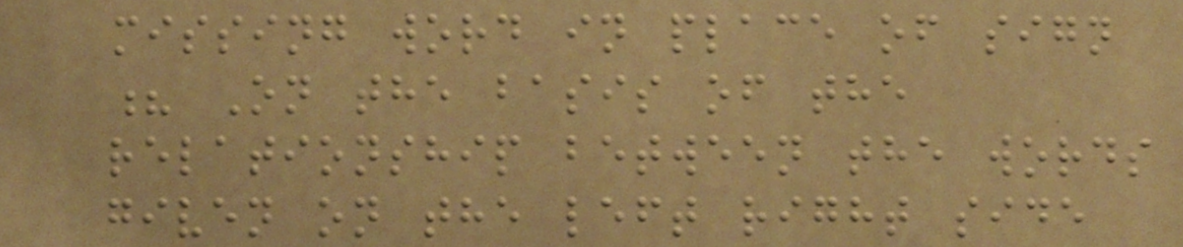missing word in place of sign
? On the basis of the
relationship between the words
given on the left right side
